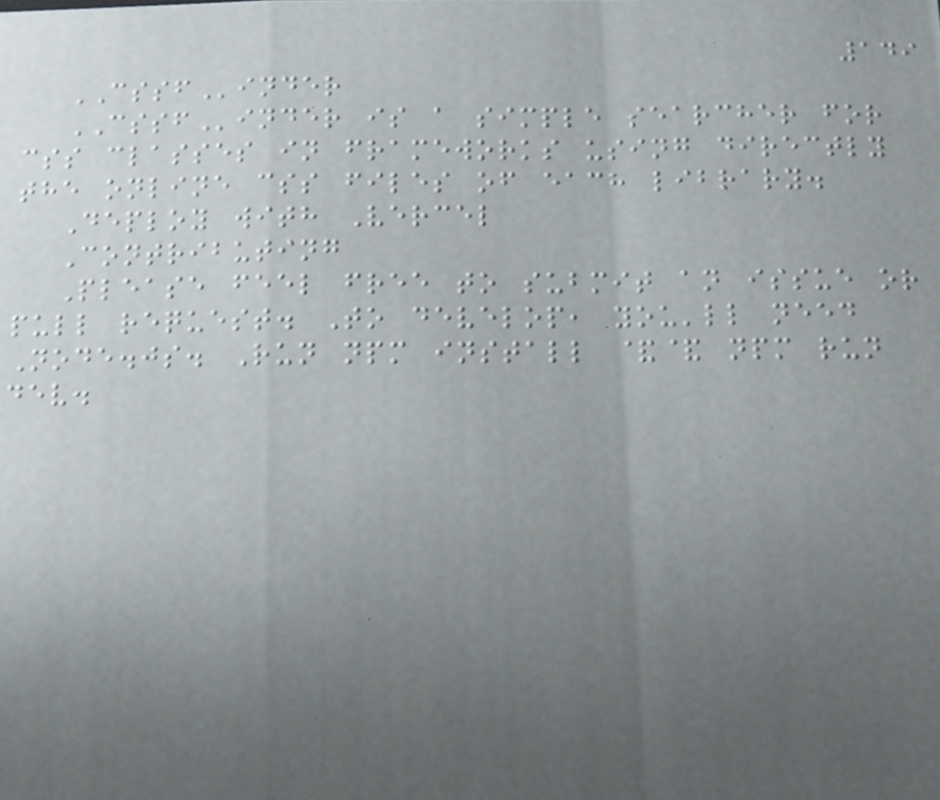149
CSSFinder
CSSFinder is a simple searcher for
css classes in frameworks using directly
the online css files of each library.
Deploy with Vercel
Contributing
Please feel free to submit an issue or
pull request. To develop, you'll need
Node.js. Run npm install && npm run
dev.
